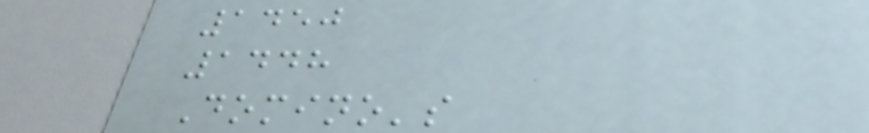1450
1448
Domino's
